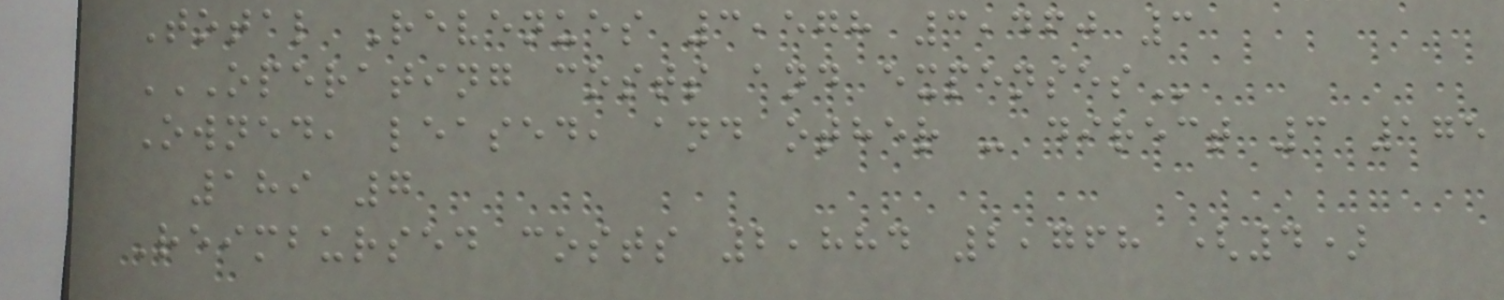Total Revenues 3,578 3,460 3
OPERATING COSTS AND EXPENSES
Owned, leased, and other - direct 3 175
189 7
Reimbursed costs 2,884 2,768 (4)
